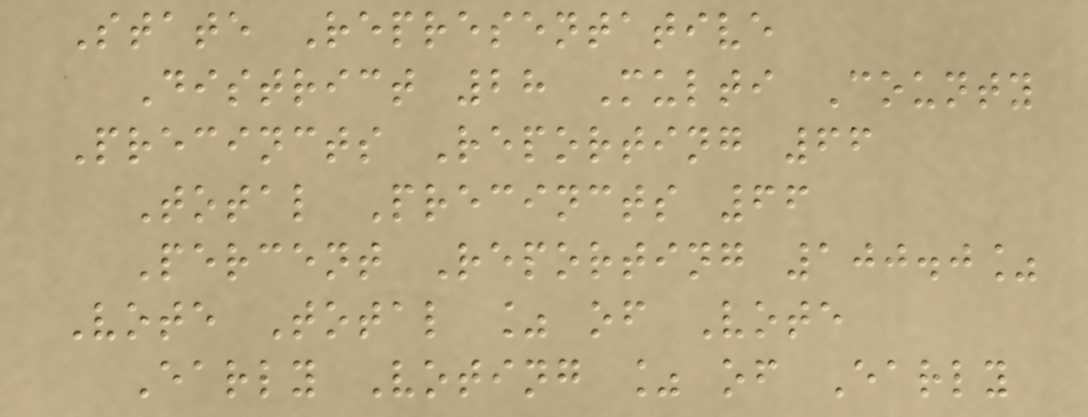State Representative
District 28 Multi County
Precincts Reporting 66
Total Precincts 66
Percent Reporting 100.0%
Vote Total % of Vote
Early Voting % of Early
